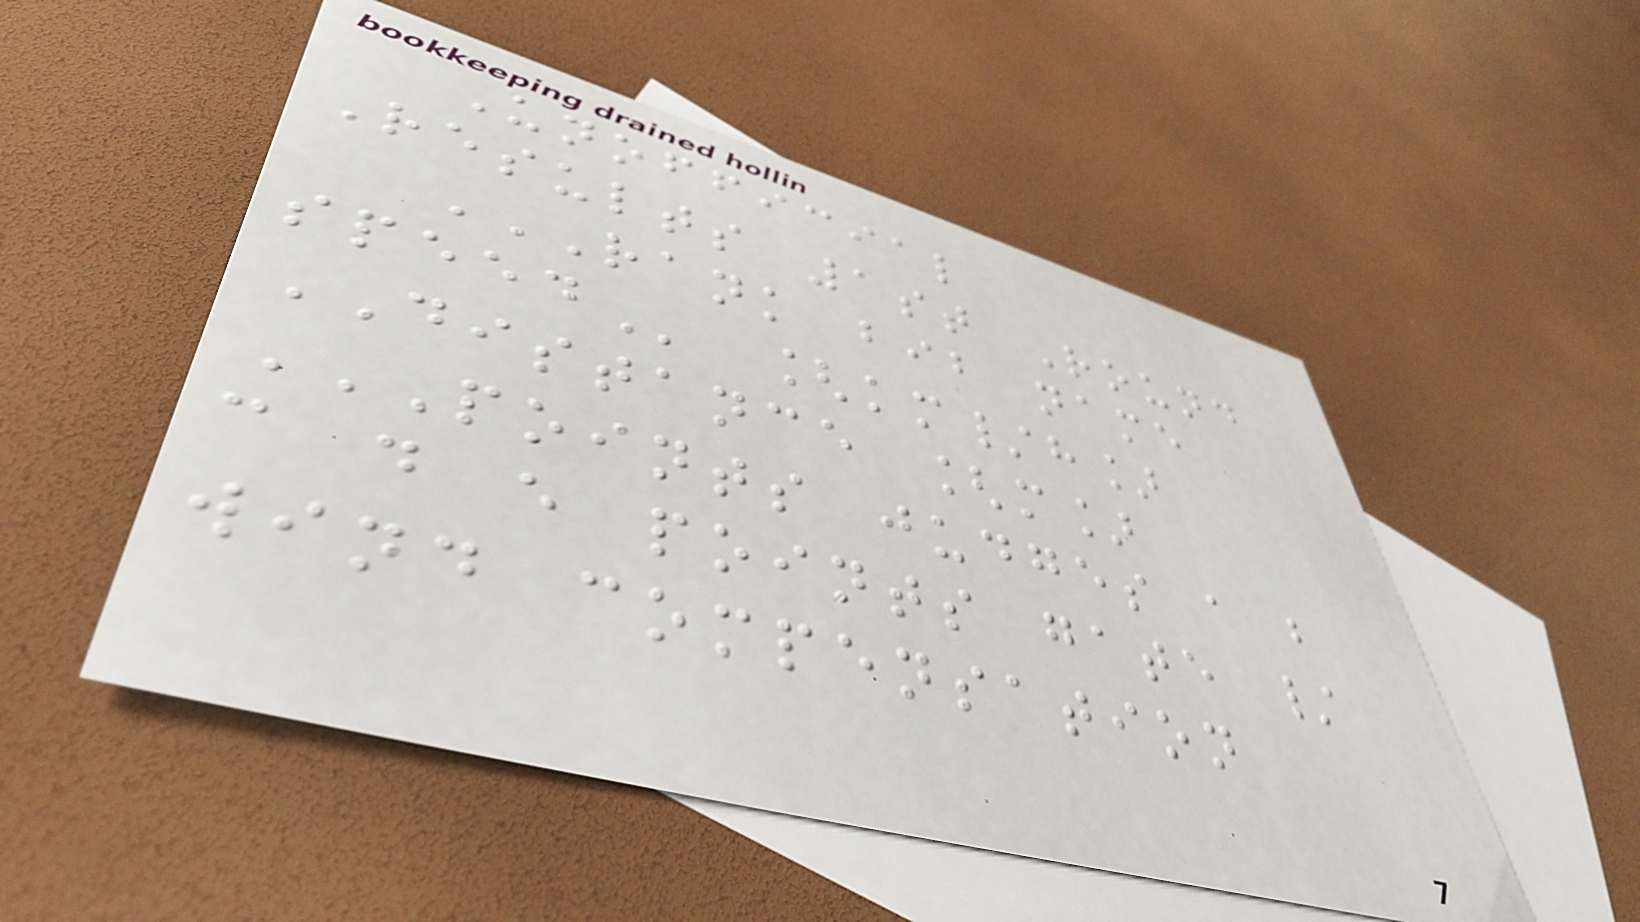Unofficial
Results 1st Round
RANK BIB NAME
SPEED [km/h]
DISTANCE [m]
POINTS JUDGES A B
C D E POINTS GATE /
WIND COMPENSATION
